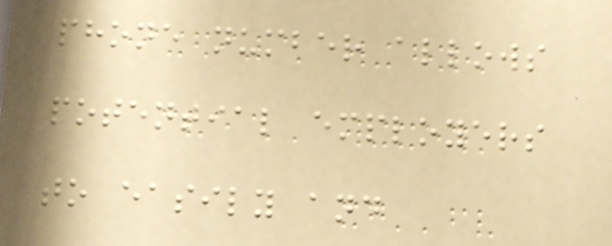phone number allows
potential employers
to easily and
